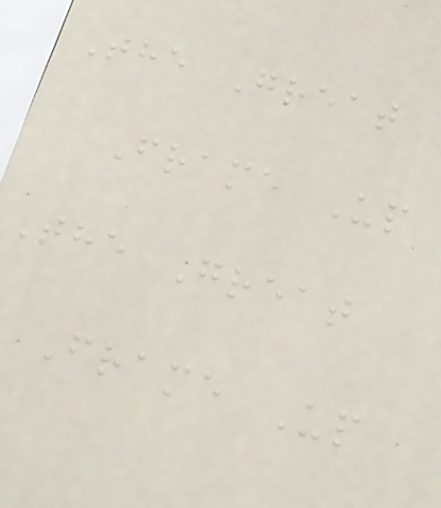The Great
Frame Up
The Great
Frame Up
